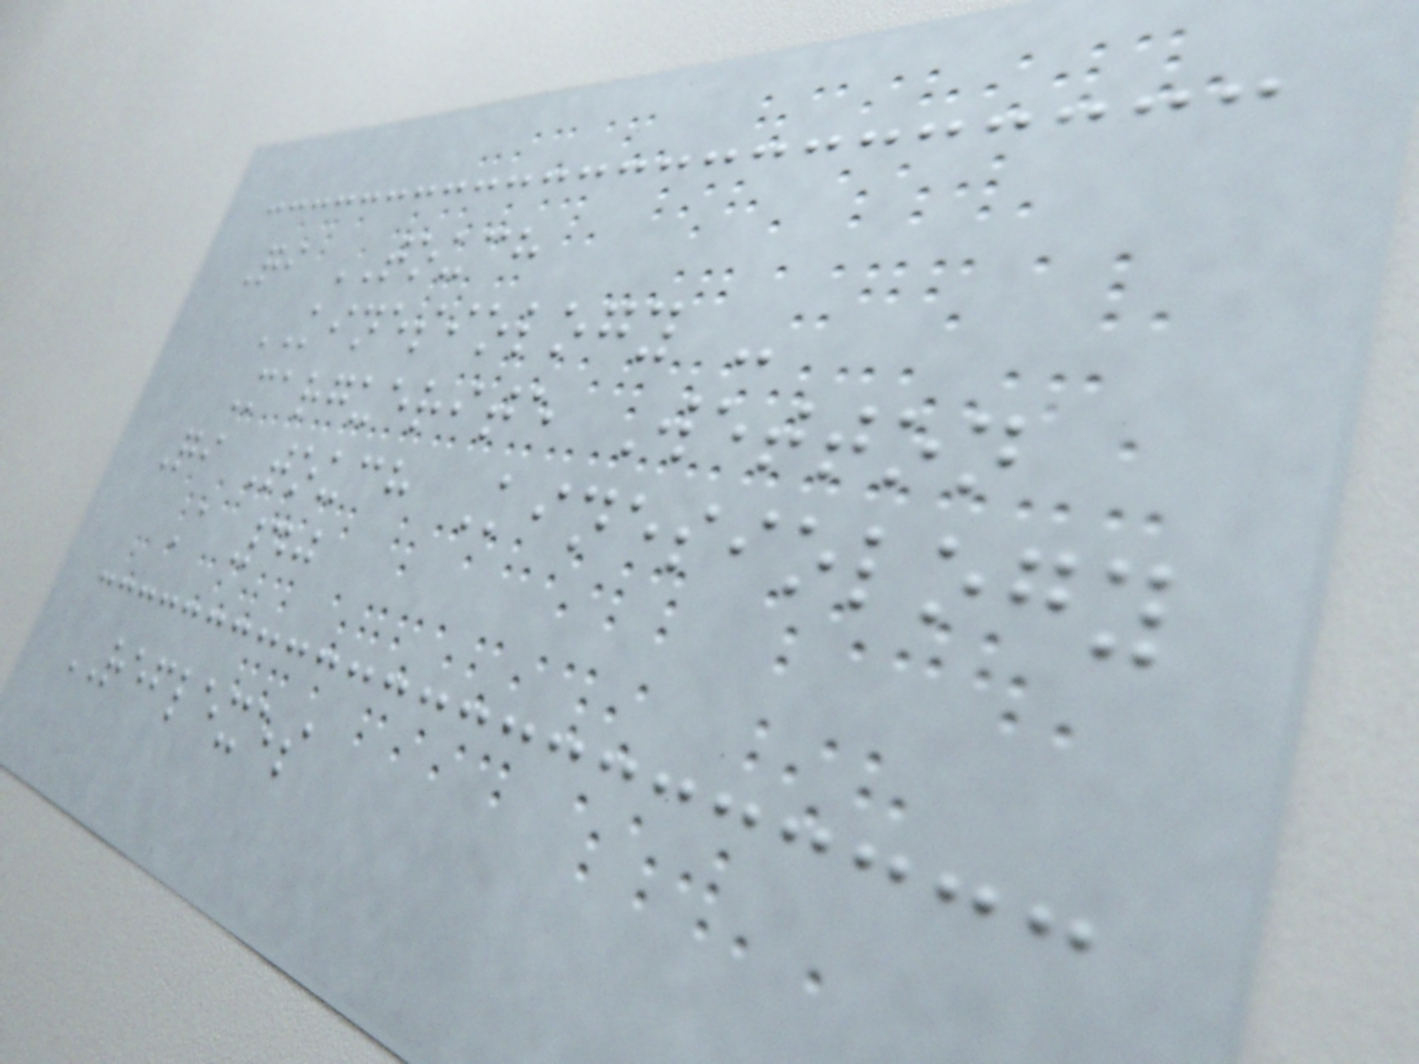Qi TOUCH
KINESIOLOGY -
Marguerite Wetton
Qi Touch Kinesiology
A 40
REFLEXES
